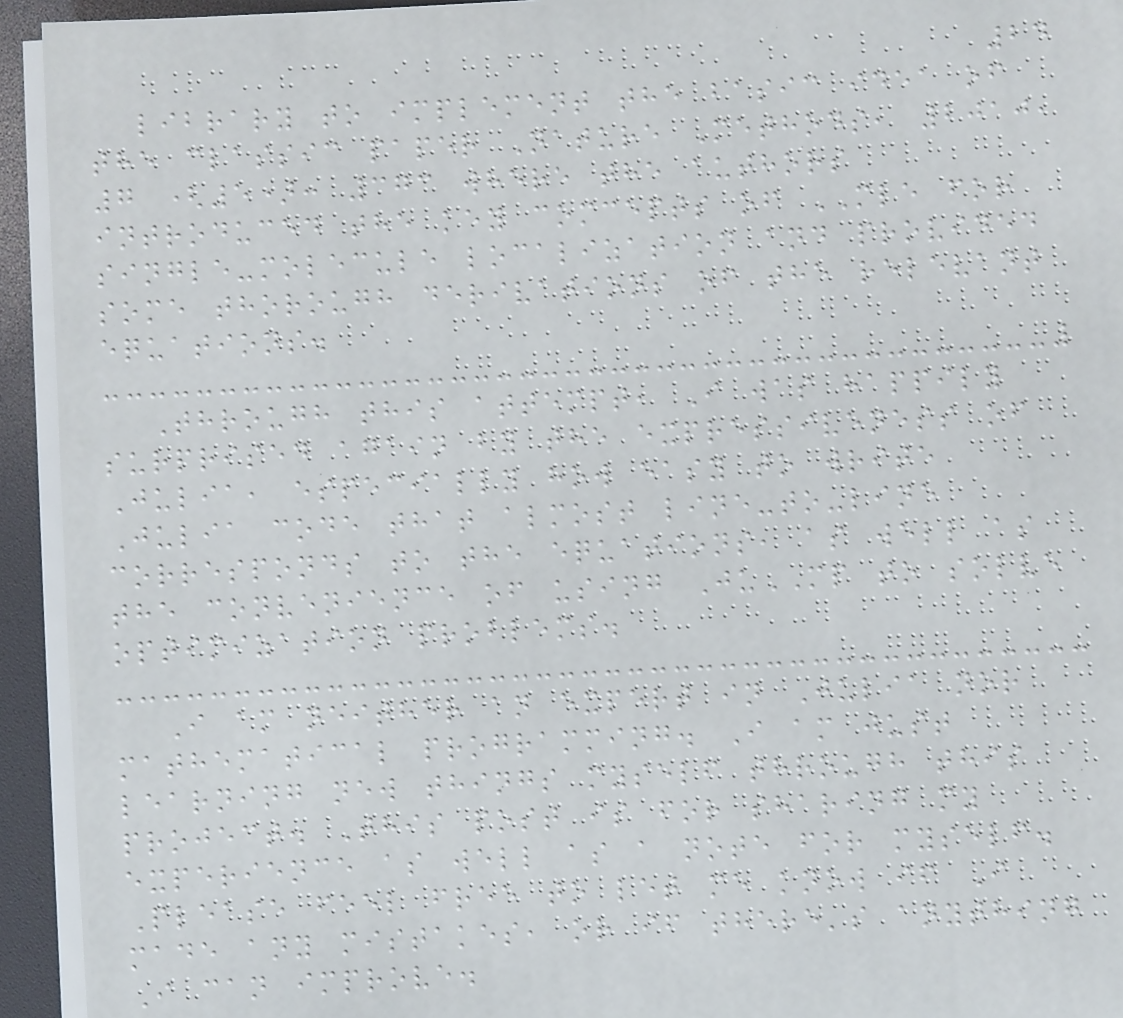24
library to implement the basic idea of
the classic paper Nature Methods, 2010,
7 (5): 373 where the authors
introduced the key comcepts of MLE for
single-molecule localization and provided
some thorough derivations of the relevant
equations.
Through this attempt, I was happily
surprised again by the expressiveness of
Julia, especially how easy to write
Julia code that almost line-to-line
corresponds to the equations, as well as
the convenience of using JuMP to solve
optimization problems.
I am neither an expert in Julia nor
mathematical programming. I am just
learning new things myself through this
project. This post is for sharing my
experience as well as a note for myself.
Please feel free to let me know if I
made any mistakes, or if there's anything
I can improve.
